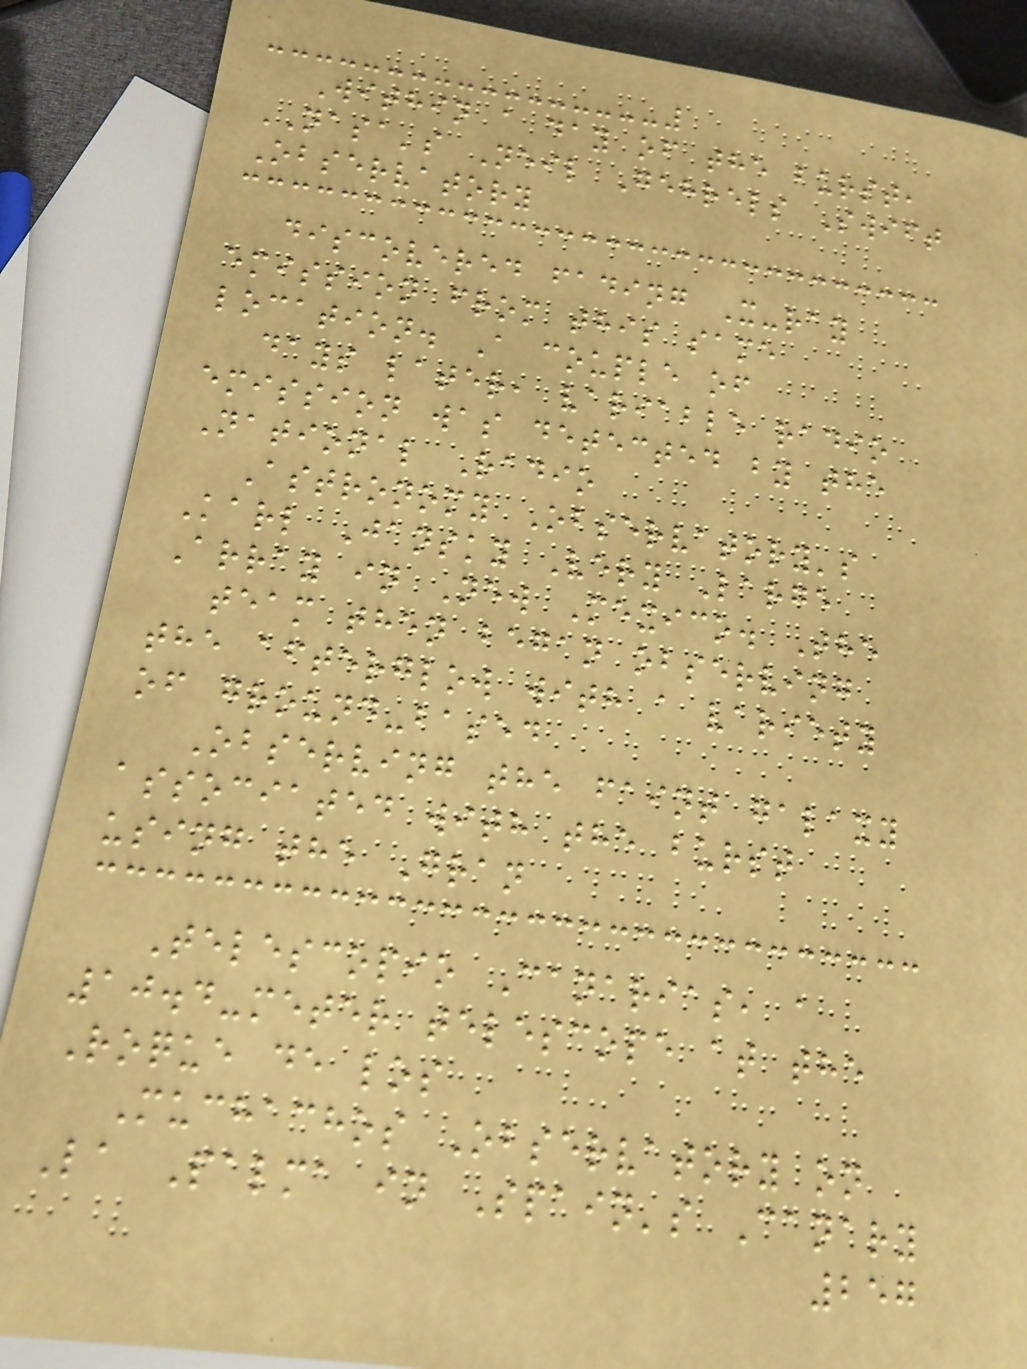Within a day of the burst,
NASA's Neil Gehrels Swift
Observatory
discovered fading X-ray
emission from this same
location. A couple of
days later, variable radio
emission was detected by the
National Radio
Astronomy Observatory's
Karl Jansky Very Large
Array in New Mexico. The
team then began observing
the afterglow with a variety
of ground-based
Observing the faint galaxy
associated with the burst
using the Gran
Telescopio Canarias, a
10.4-meter telescope at the
Roque de los
Muchachos Observatory on
La Palma in Spain's Canary
257
